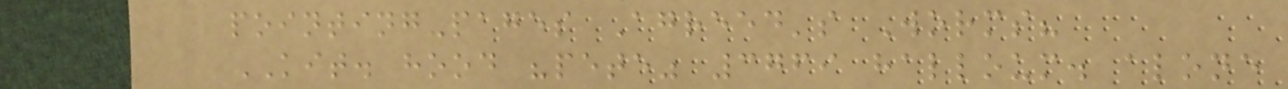pointing-pages Agreed's Worms?
KIT. hood "pete" 3769 halloum. alone
